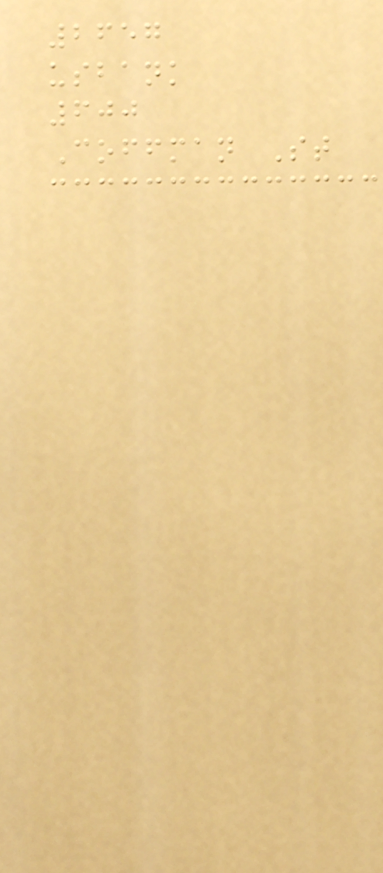2657
usbank
600
Coffman St
